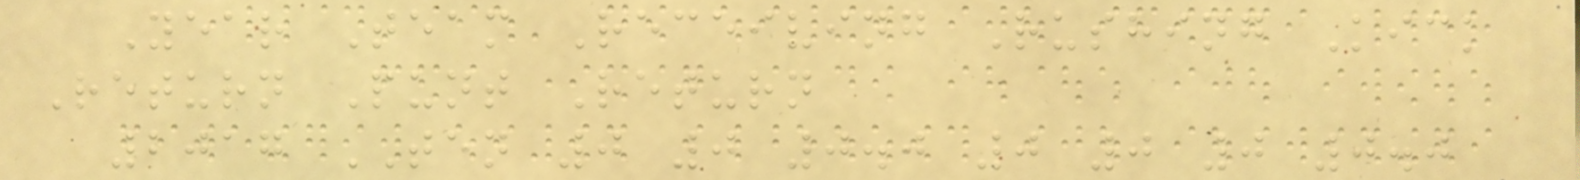Year Team Receiving Rushing Kick
Return Punt Return
2017 TEN 0 0 0.0 0 0 0 0.0
